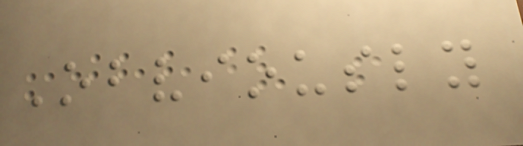Obviously
